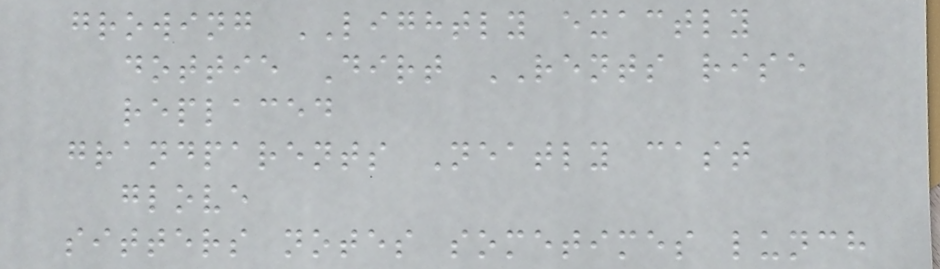growing LIGHTLY exactly
dottie Dirt RENTS rise
replaced
grandparents Neatly cast
glove
sitters notes sometimes lunch
